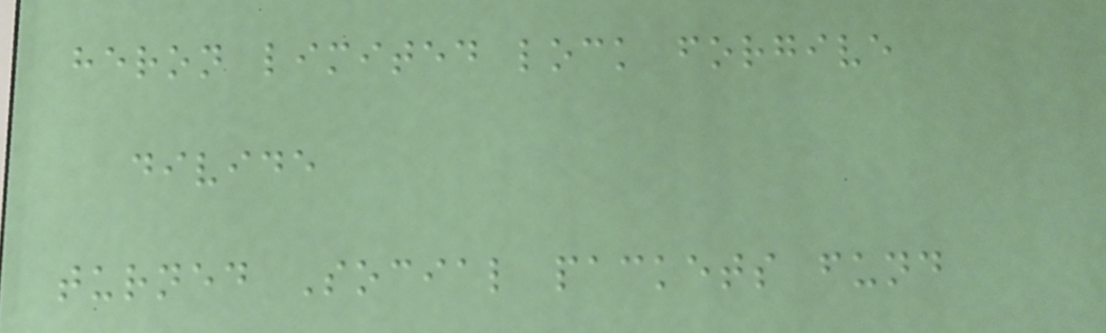heron limited lock forgive
divide
turned Social packets fund
